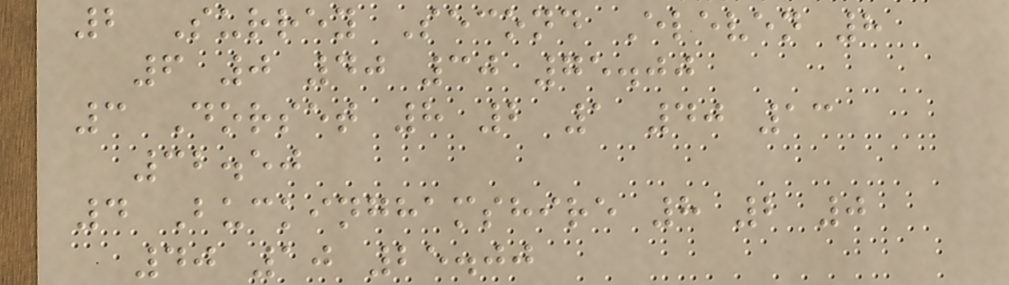2 Surrey Second Eleven 8
6 0 40 30 75.00
3 Dorset 8 2 1 40 13
32.50
4 Buckinghamshire 8 2 0
40 10 25.00
